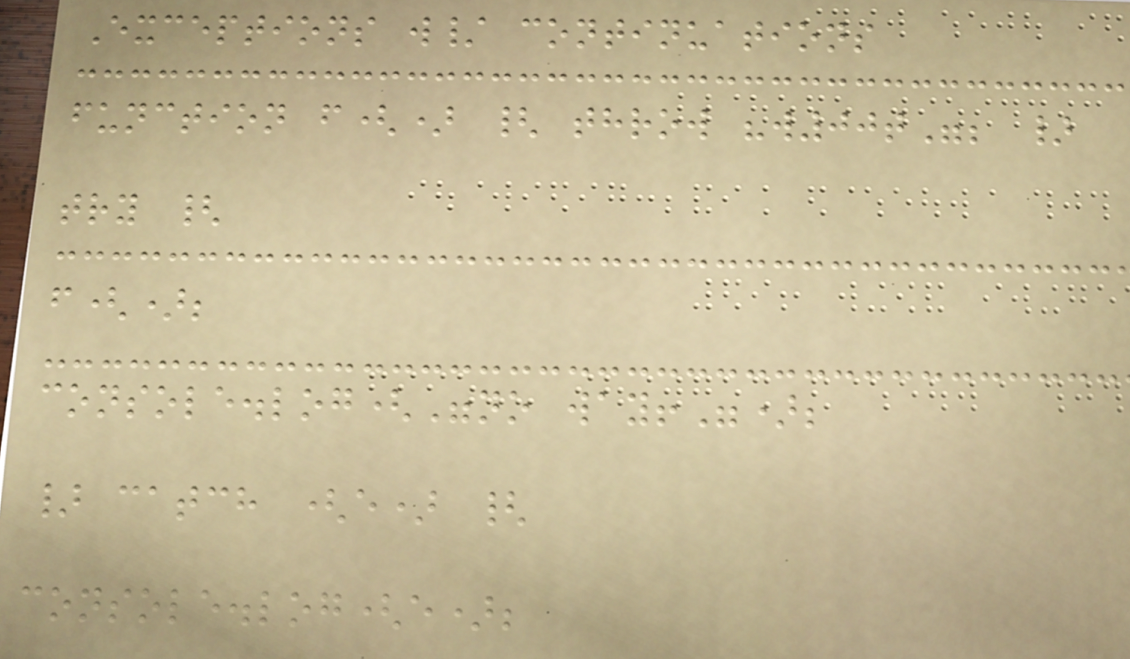Exceptions w/ continuations
function f() { throw "w00t"; }
try {
f();
console.log("no way!");
} catch (e) {
console.log(e);
